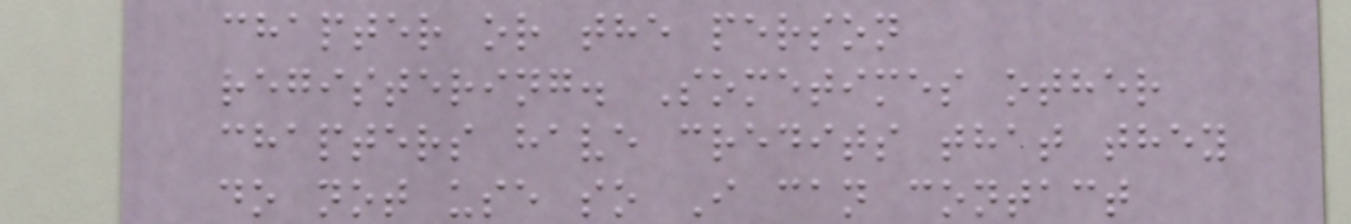chapter or the person
registering. Sometimes other
chapters have credits that they
do not use so I can contact
